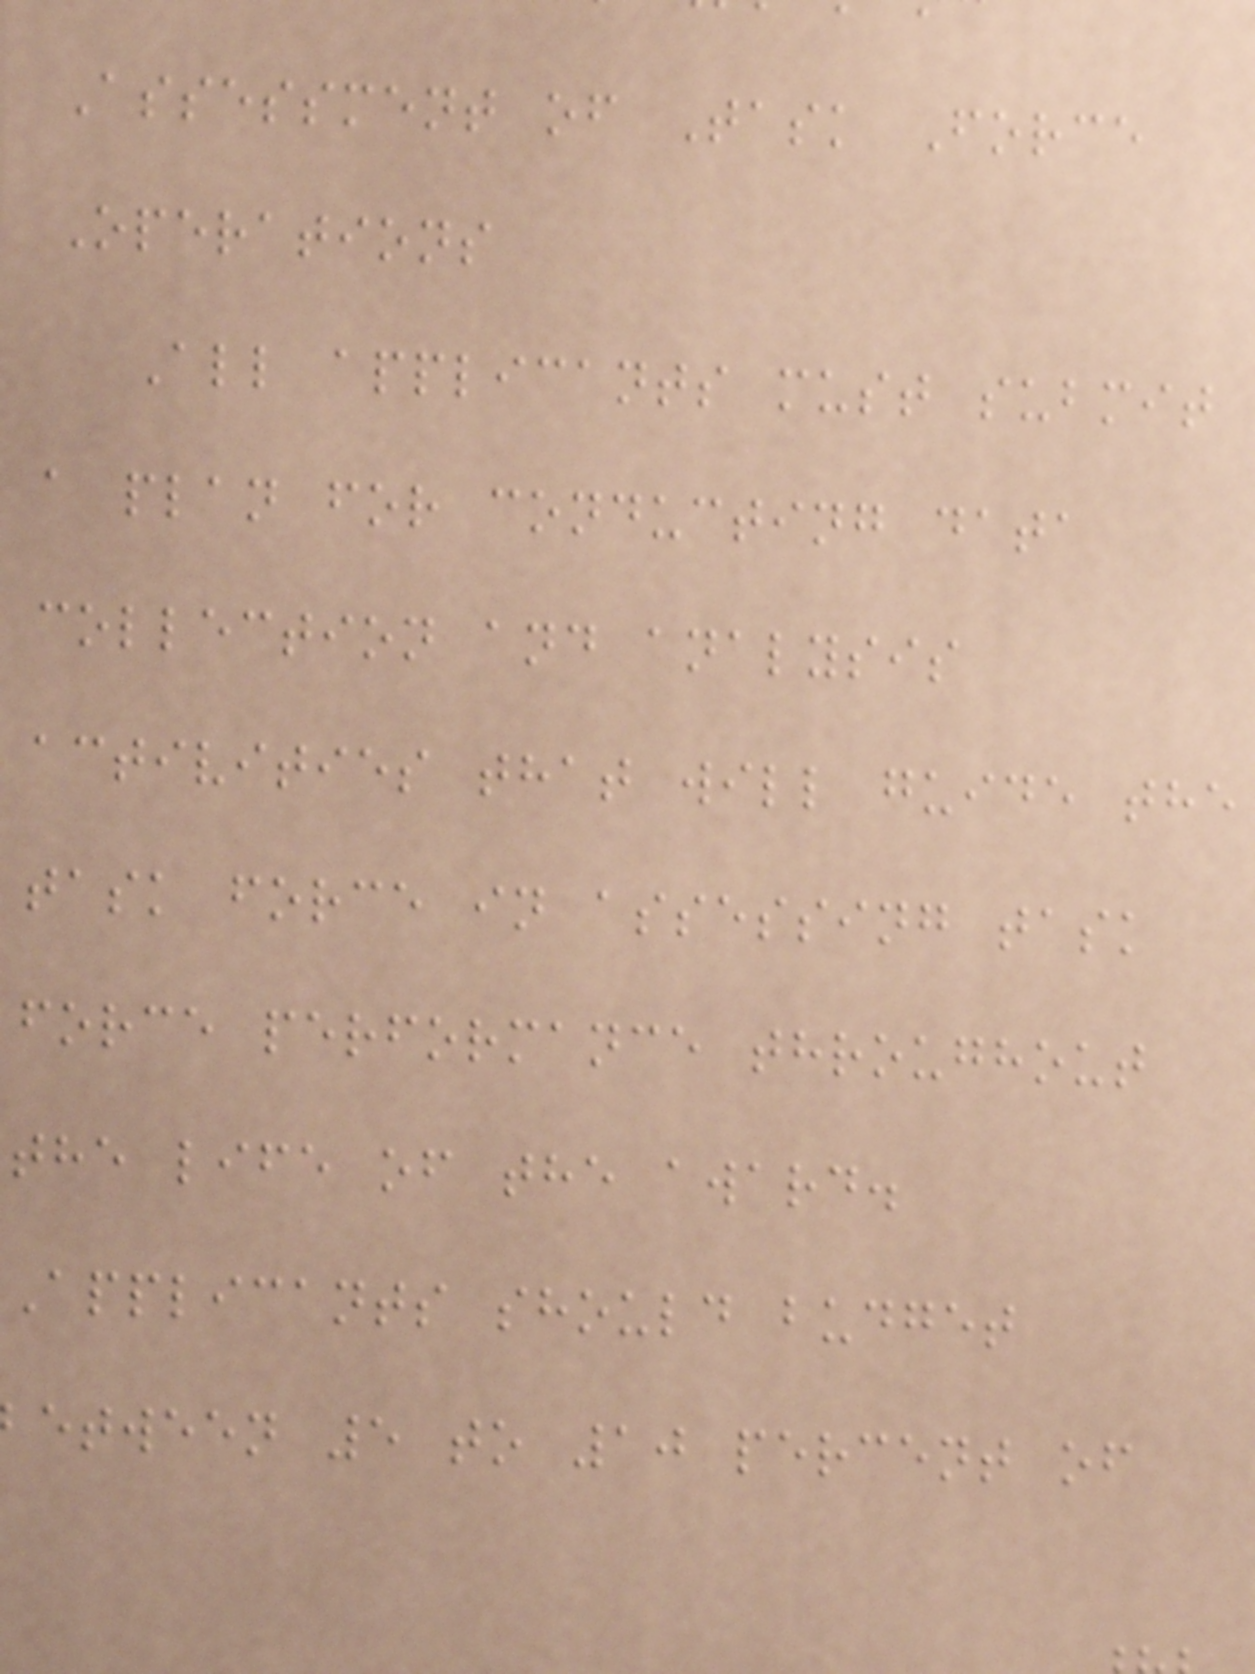Assessment of Task Force
Operations
All applicants must submit
a plan for conducting data
collection and analysis
activities that will guide the
task force in assessing task
force performance throughout
the life of the award.
Applicants should budget
etween 5 to 10 percent of
